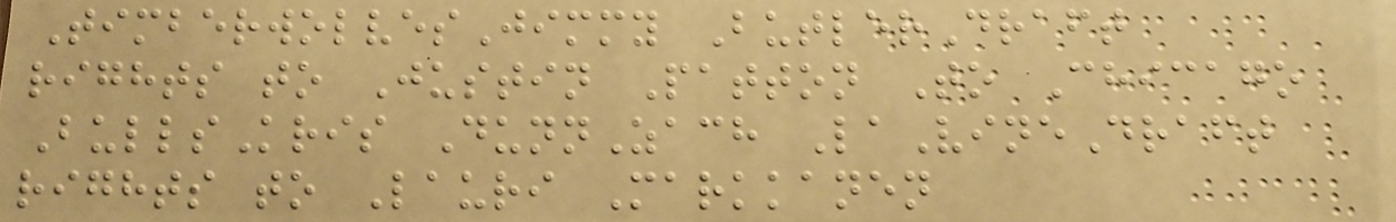TimberwolvesJimmy ButlerDraft
rights to Justin Patton To Chicago
BullsKris DunnZach LaVineDraft
rights to Lauri Markkanen
